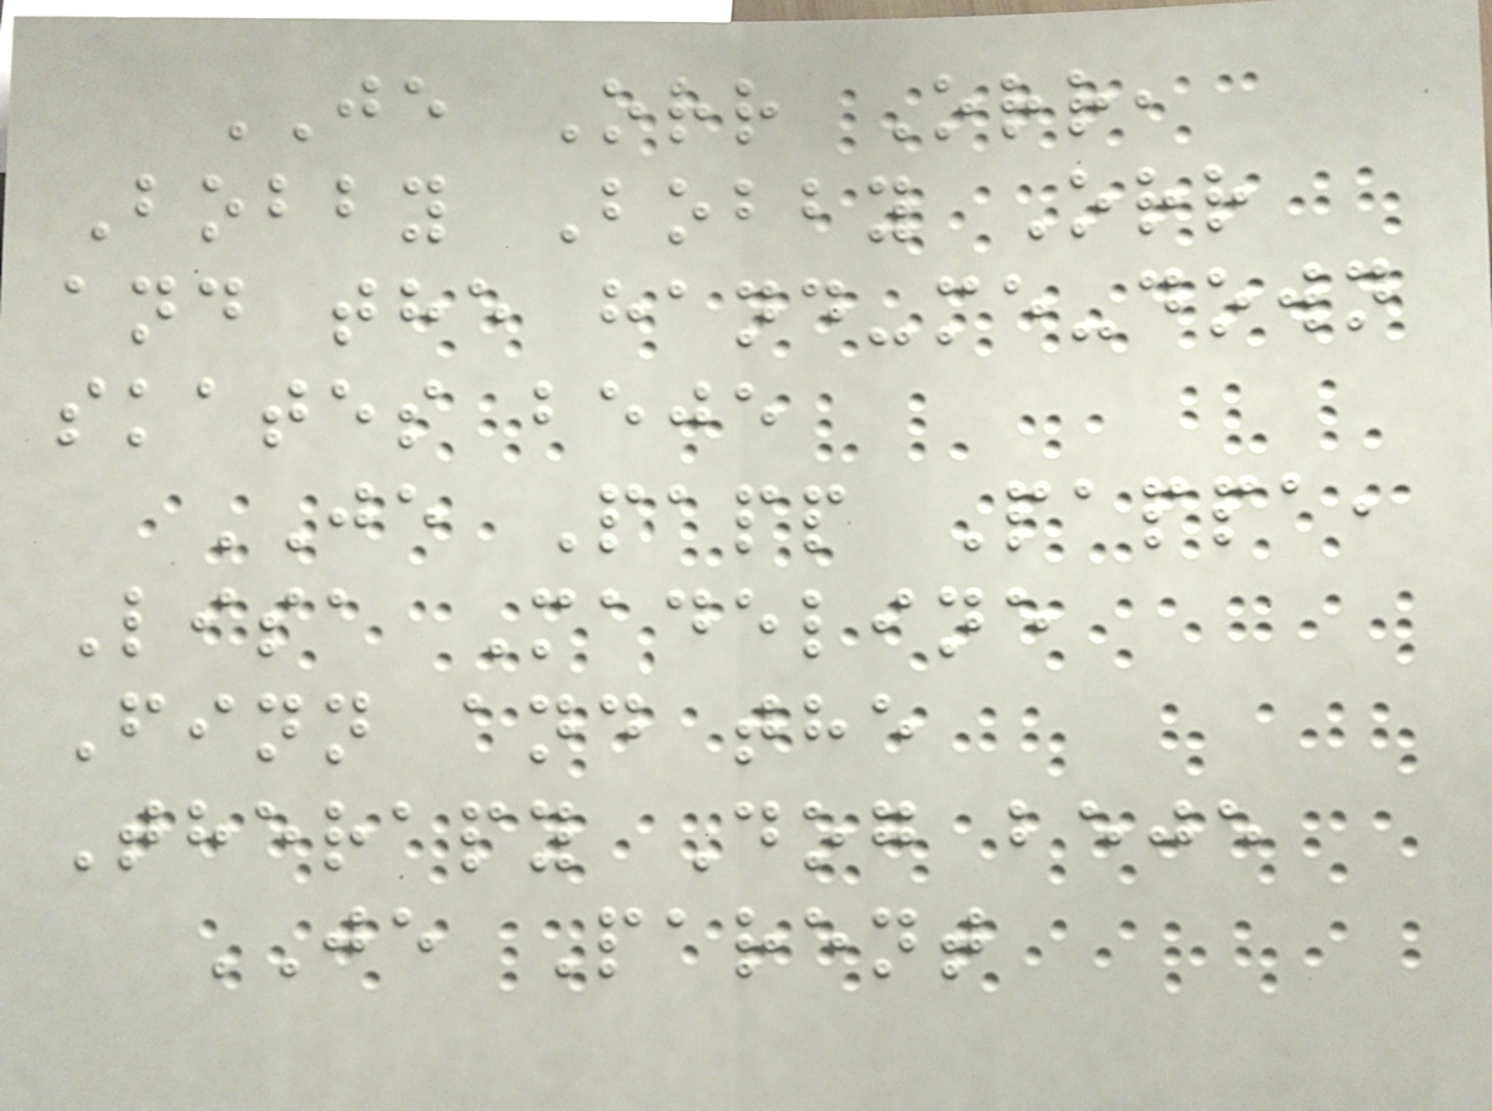JE Orr Orr,
Bobby Bobby Orr
and the hand-me-down
skates beje
JE Papp Pappa,
Lisa Madeline
Finn and the
Therapy Dog beje
JE Parent
